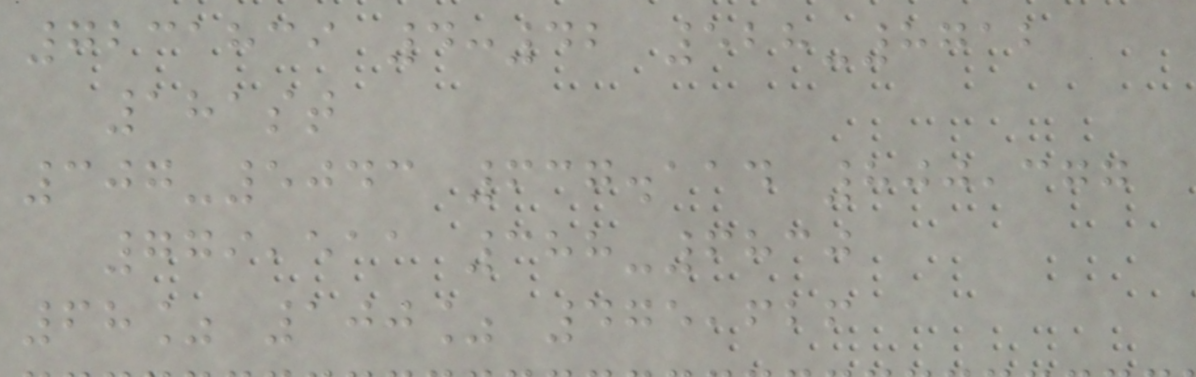7231839 4:42 528-8712
181st
307-5043 637.114 800,377
779,511 388-6830
68% 100% 475,626
